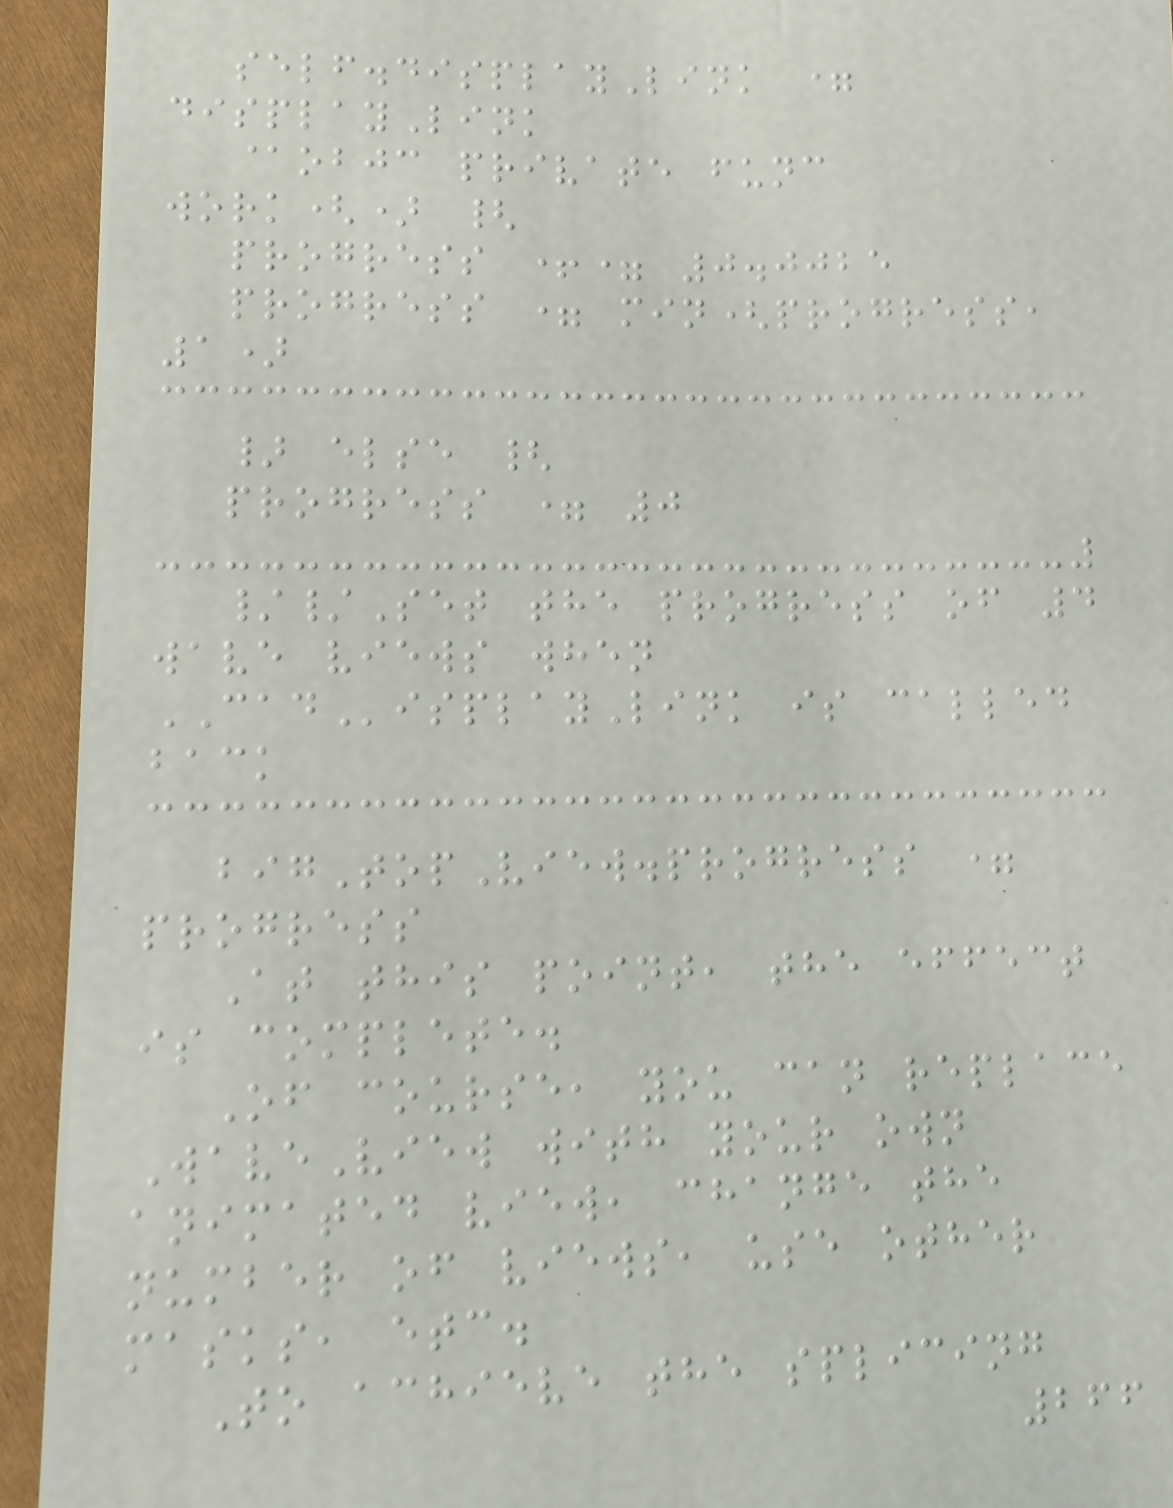self.displayLink =
displayLink
@objc private func
work() {
progress += 0.0025
progress = min(progress,
1)
} else {
progress = 0
//Set the progress of 4
wave views when
CADisplayLink is called
back
bigTopView.progress =
progress
At this point, the effect
is complete.
Of course, you can replace
WaveView with your own
animated view, change the
number of views, use other
masks, etc.
To achieve the splicing
266
